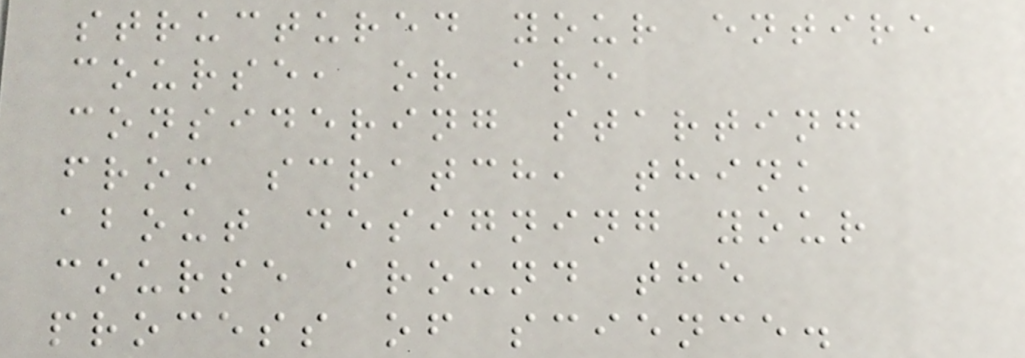structured your entire
course, or are
considering starting
from scratch, think
about designing your
course around the
process of science.
